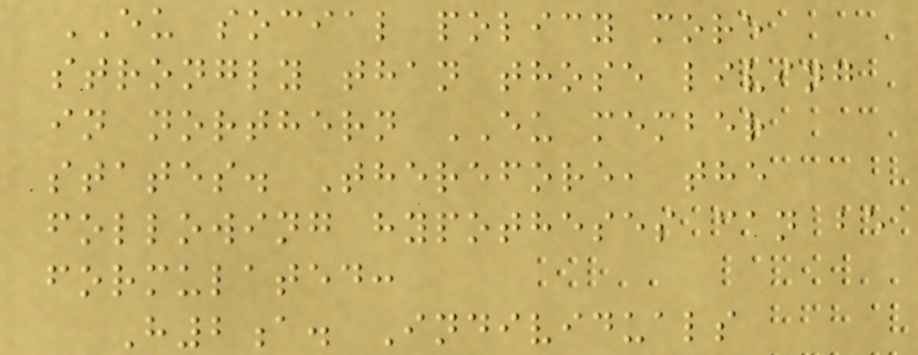EU social policy more
strongly than those living
in northern EU member
states. Therefore, the
following hypotheses can be
formulated:
H2a. Individuals
